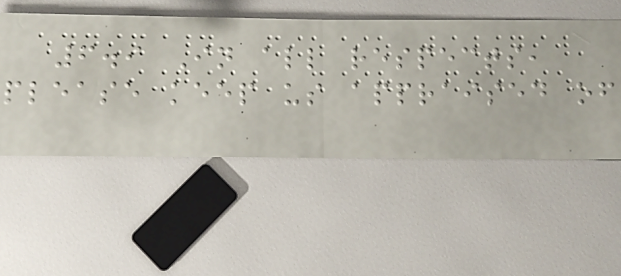6.9 In all respects,
please keep us appraised of
